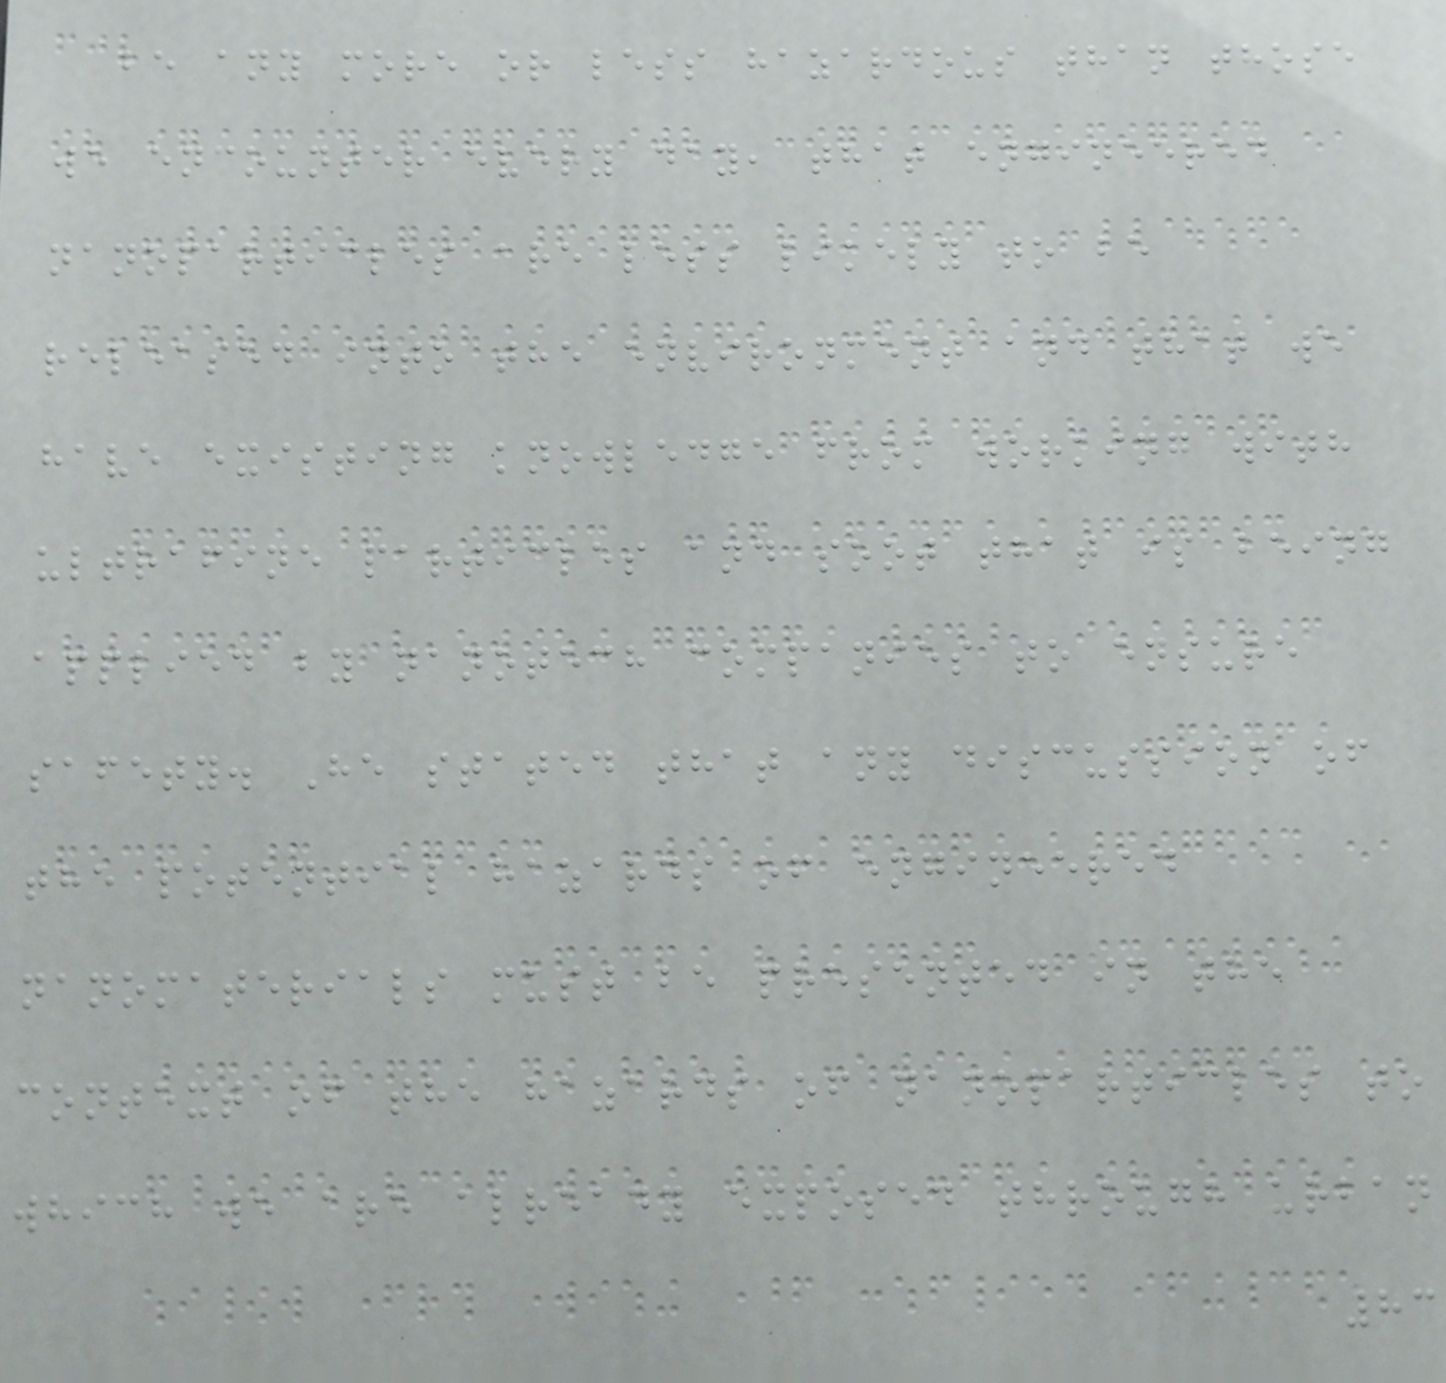be any more or less hazardous than those
we encounter every day, that engineered
nanoparticles are less likely to be
released into the environment and that we
have existing knowledge from working with
ultrafine particles and soot that is being
applied by nanotech companies to ensure
safety. He stated that any discussion of
the potential hazards of engineered
nanomaterials must be presented in the
context of the hazards of nanoparticles to
which we are already exposed through urban
83
